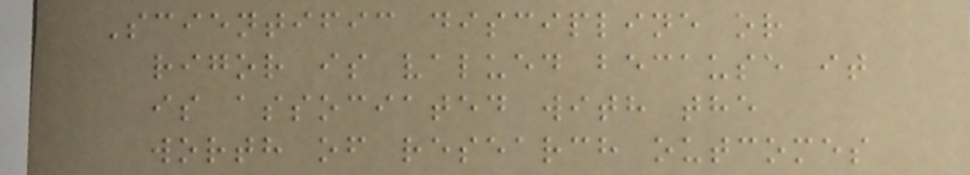Scientific discipline or
rigor is valued because it
is associated with the
worth of research outcomes
